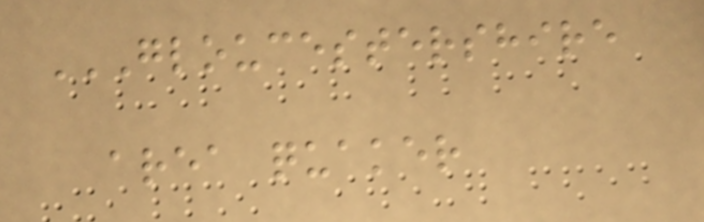GLOUCESTERSHIRE
AREA QUAKER
